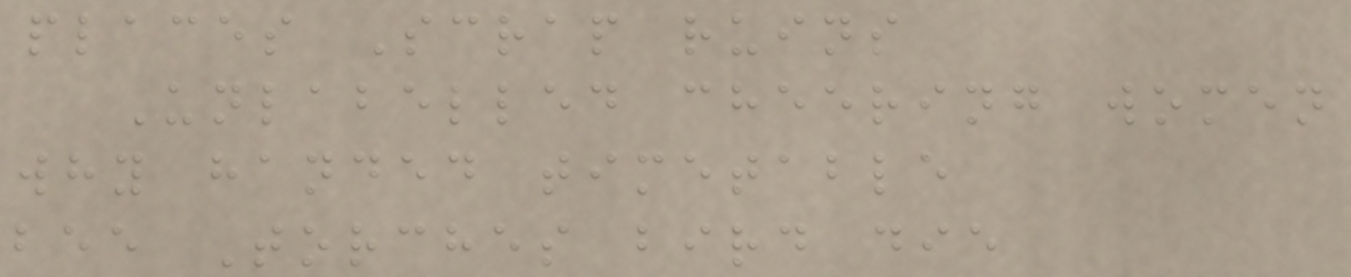places Scrap ruins
Unlabelled cheering women
why handed timetable
bee Torches bird die
